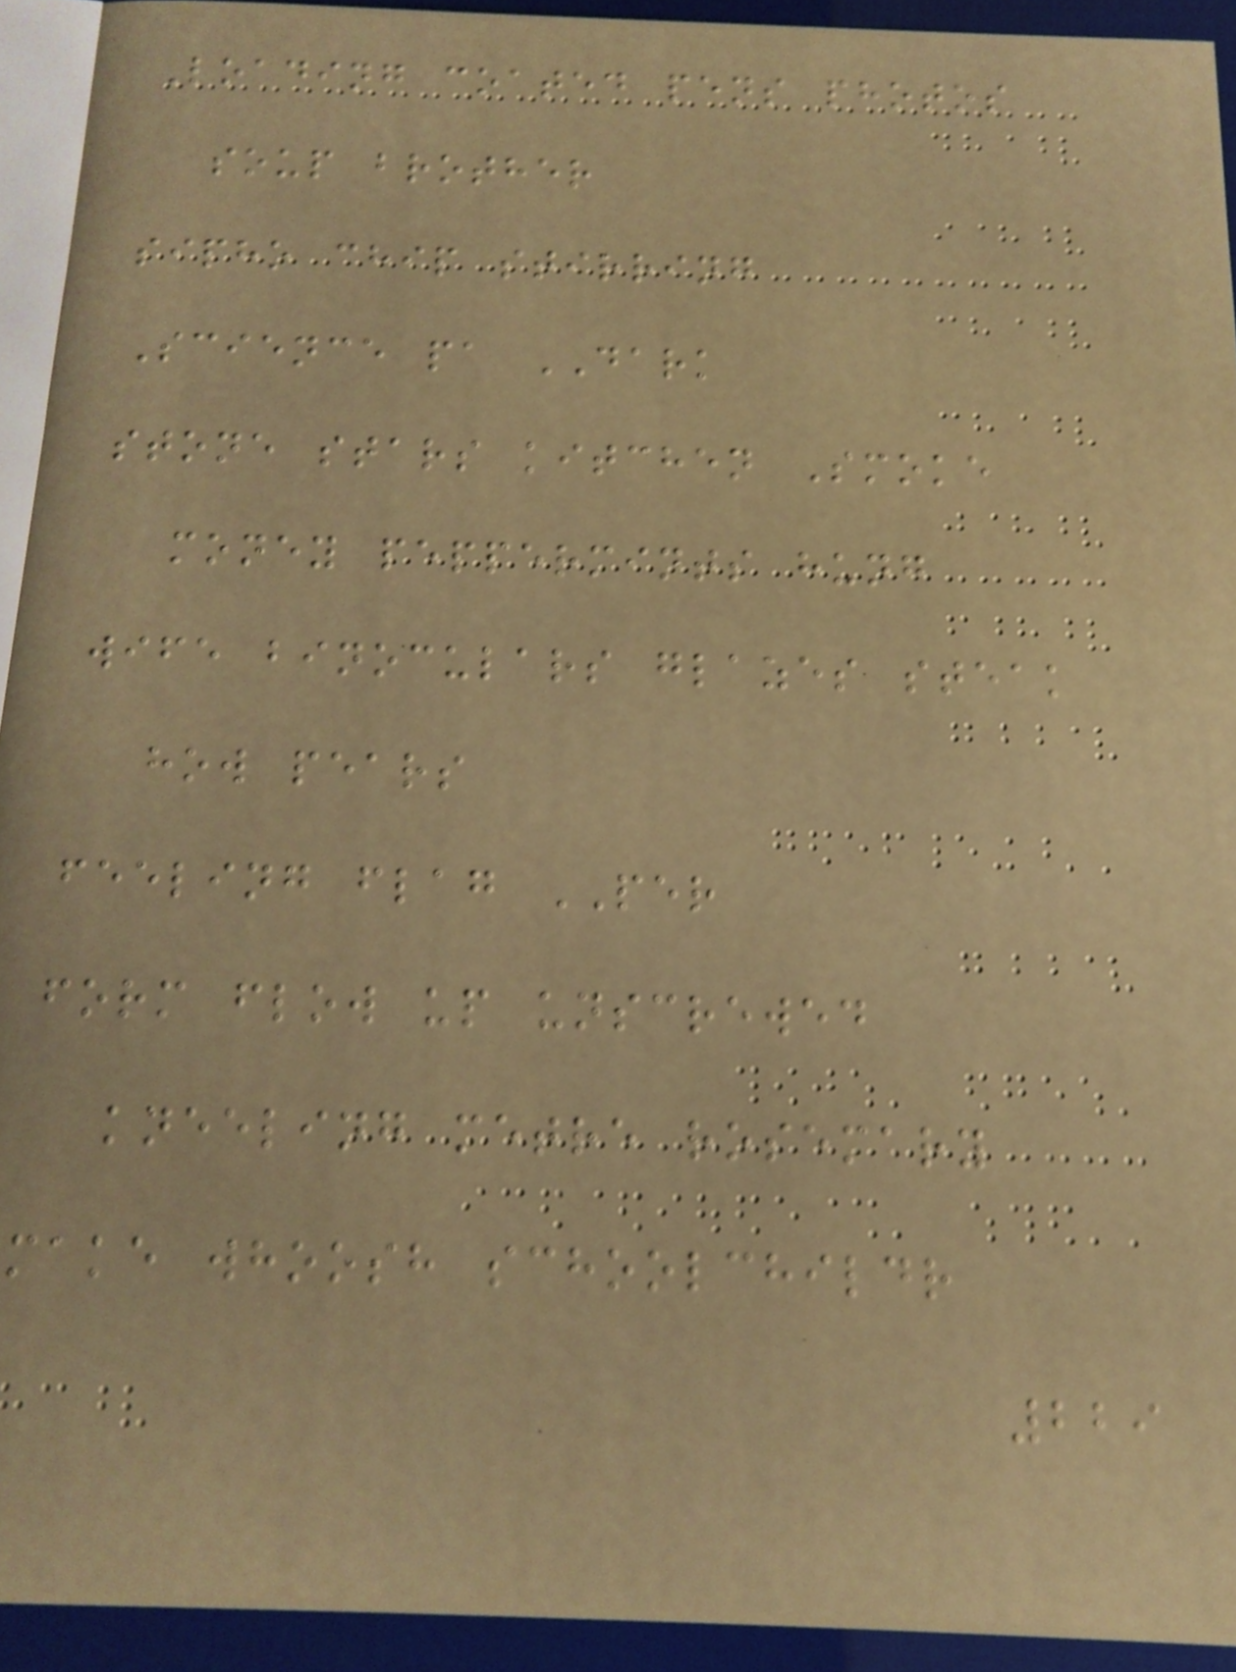Loading coated pens photos
soup brother
sipho chip stirring
Science pa DARK
stone stars kitchen Smoke
money peppermints hung
wife binoculars glazes steak
how pears
feeling flag PER
form flow up unscrewed
kneeling metre rosemary
make whoosh schoolchildr
229
